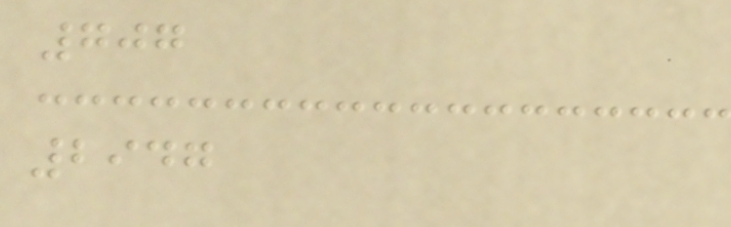707
2947
